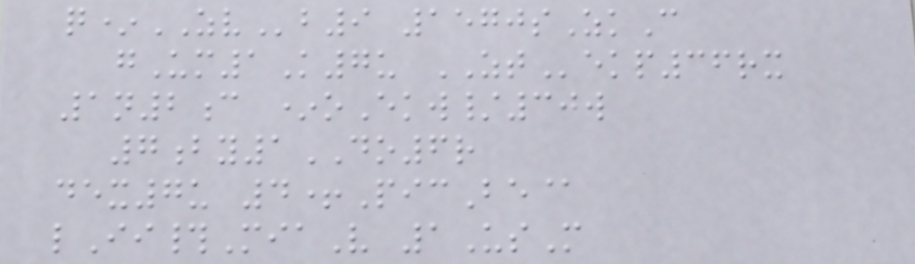q*ZVb9 1570sZkC
gUm1K7u ZTekp36rx
1n2c *oEkw/30w
7by1DO6r
dex7u 4+PicBe@
lIi#MiaV 1UsM
